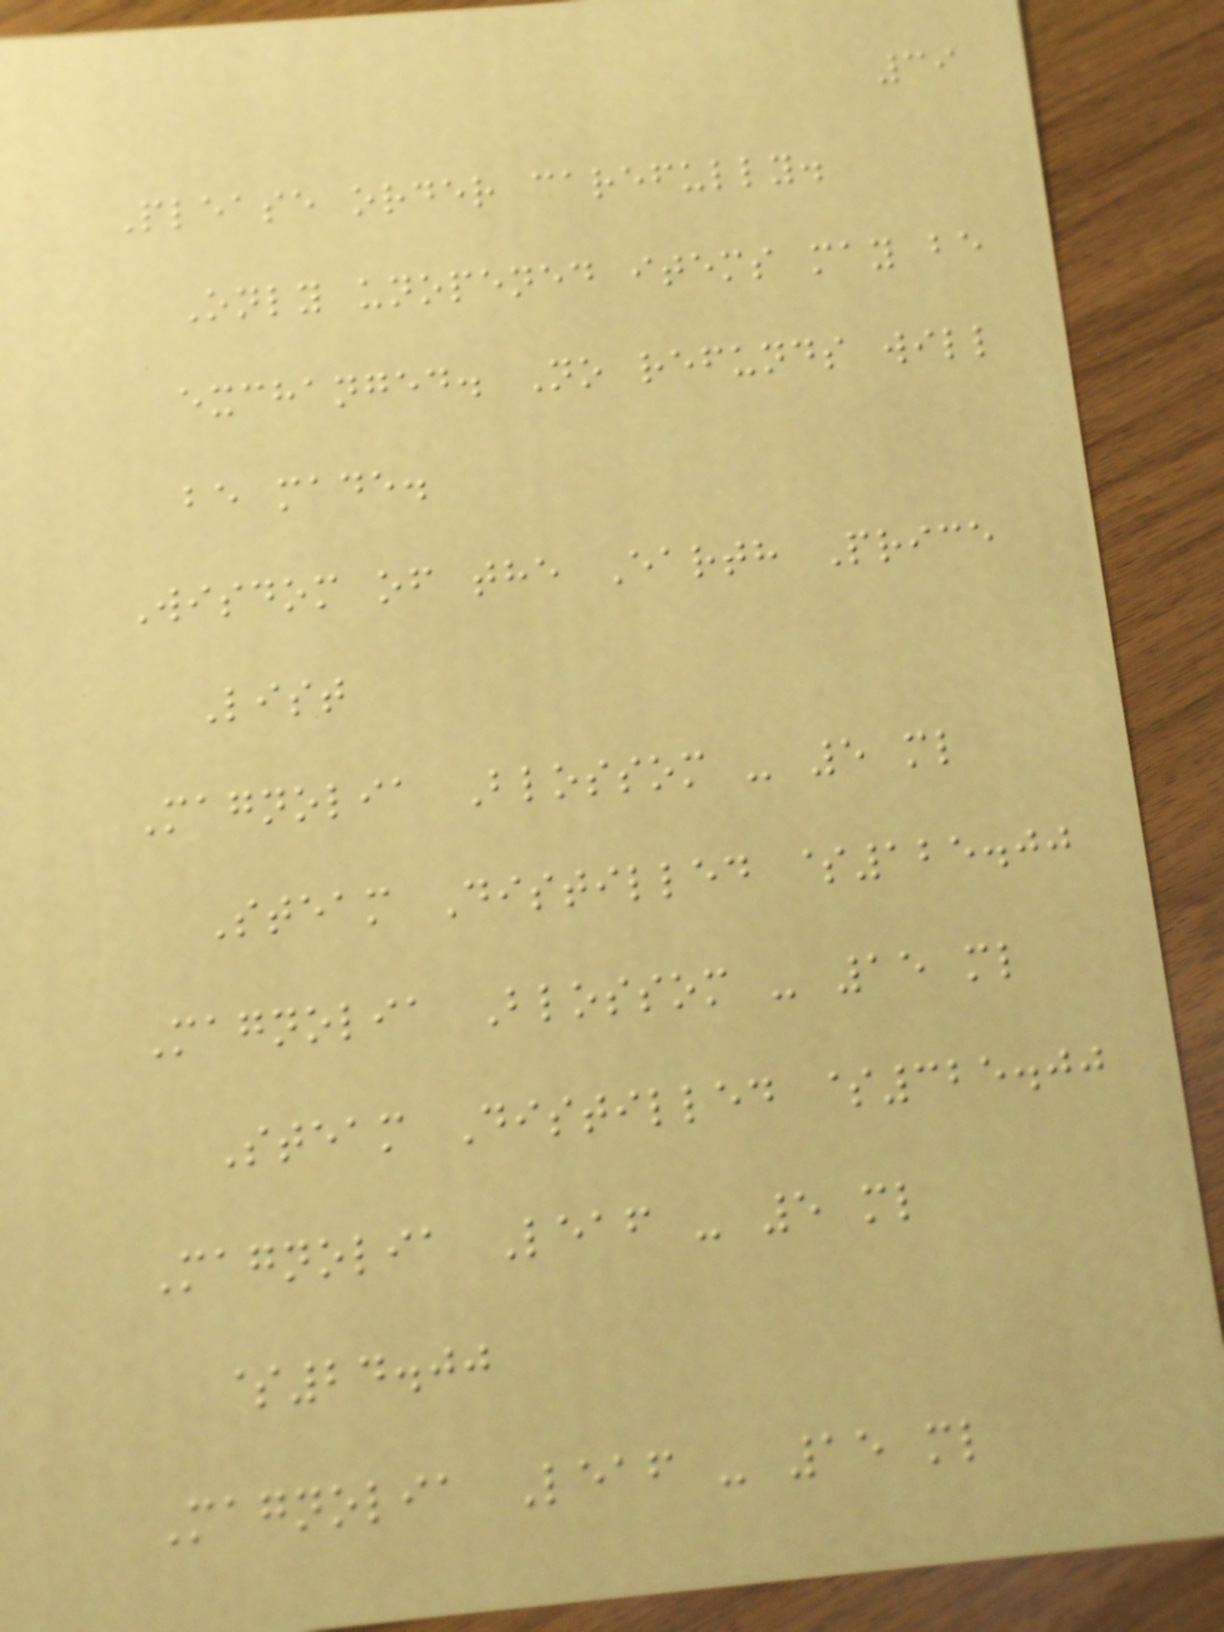39
Please order carefully.
Only unopened items may be
exchanged. No refunds will
be made.
Wisdom of the Earth Price
List
Magnolia Blossom - 5 ml
Steam Distilled $125.00
Magnolia Blossom - 15 ml
Steam Distilled $325.00
Magnolia Leaf - 5 ml
$24.00
Magnolia Leaf - 15 ml
